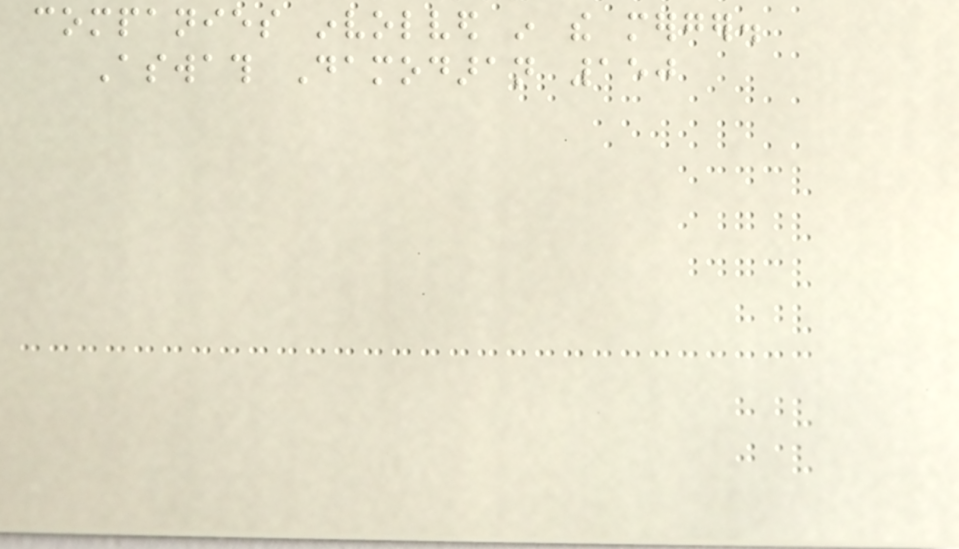companies involved in the merger.
Aswath Damodaran 150
